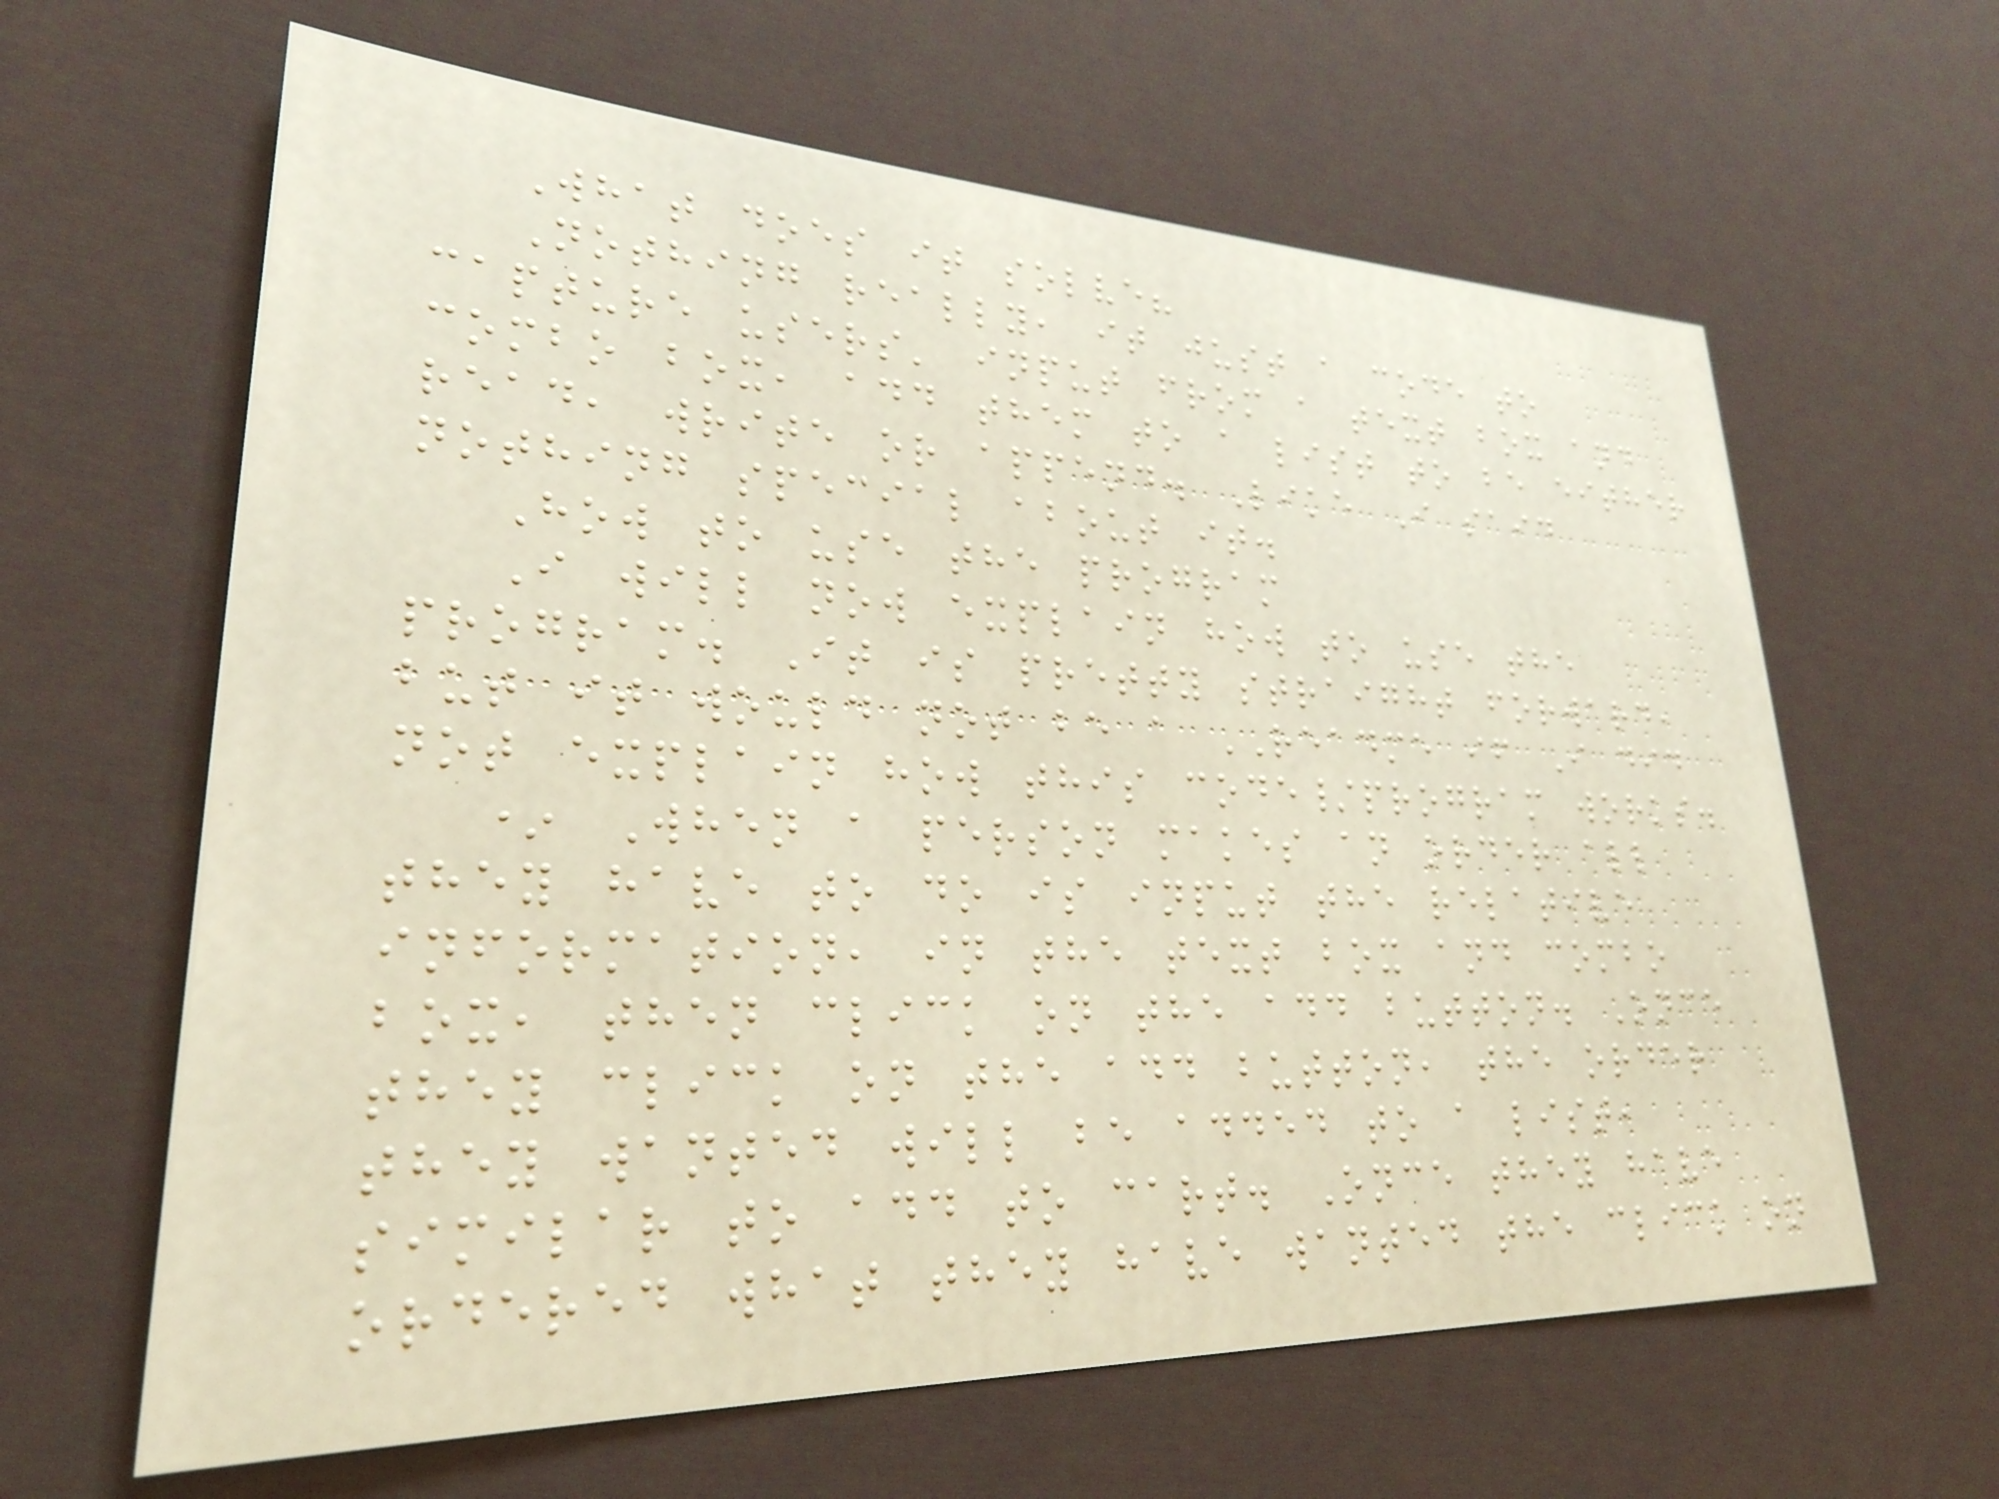What does it solve?
Nothing really, it just a code to
capture users' input from a text box and
combo box, add them to a list to be either
read, write or append. Like I said
nothing special about it.
How to use the program
I will now explain how to use the
program. It is pretty straight forward,
but it would not be a README if I did
not explain how this code/program works.
* When a person makes an order all
they have to do is input the relative
information, in the text box and combo
box, then click on the add button. Once
they click on the add button, the order
they wanted will be added to a list,
similar to add to cart. Once they have
ordered what they have wanted the click on
